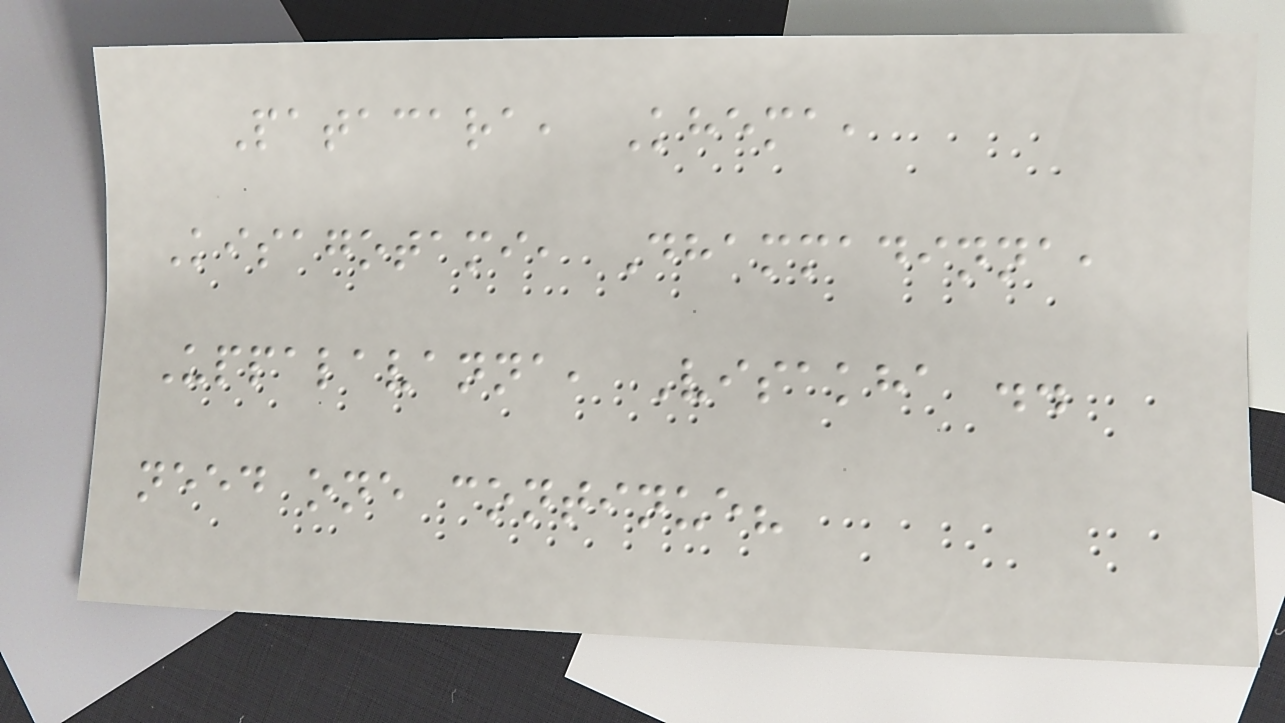Patacara, Khema,
Kisagotami, Dhammadinna,
Uppalavanna, Visakha ..
need one continue?
